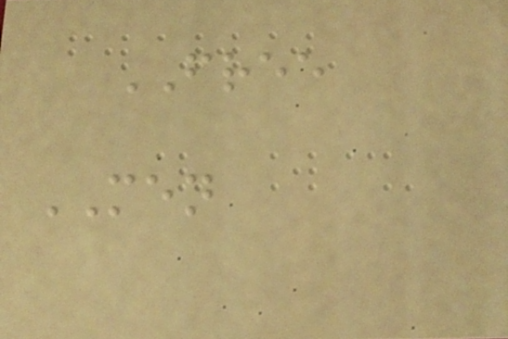FREE
MEN
